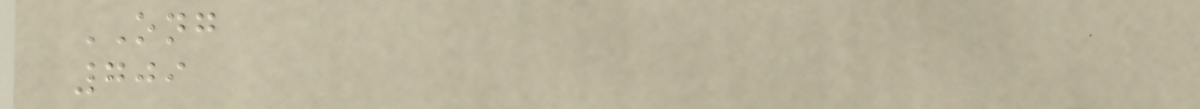ONG
709
